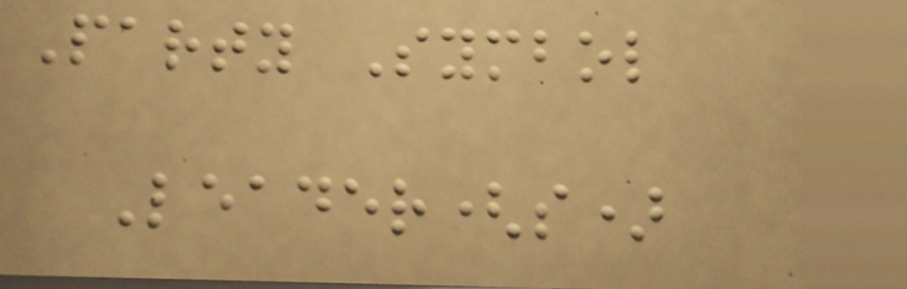Party Symbol
Leader(s)
